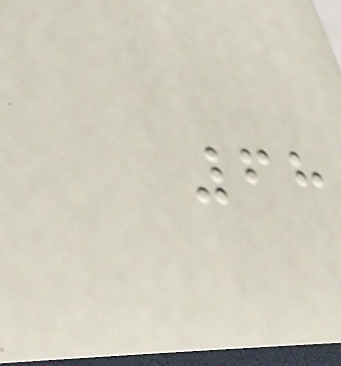68
